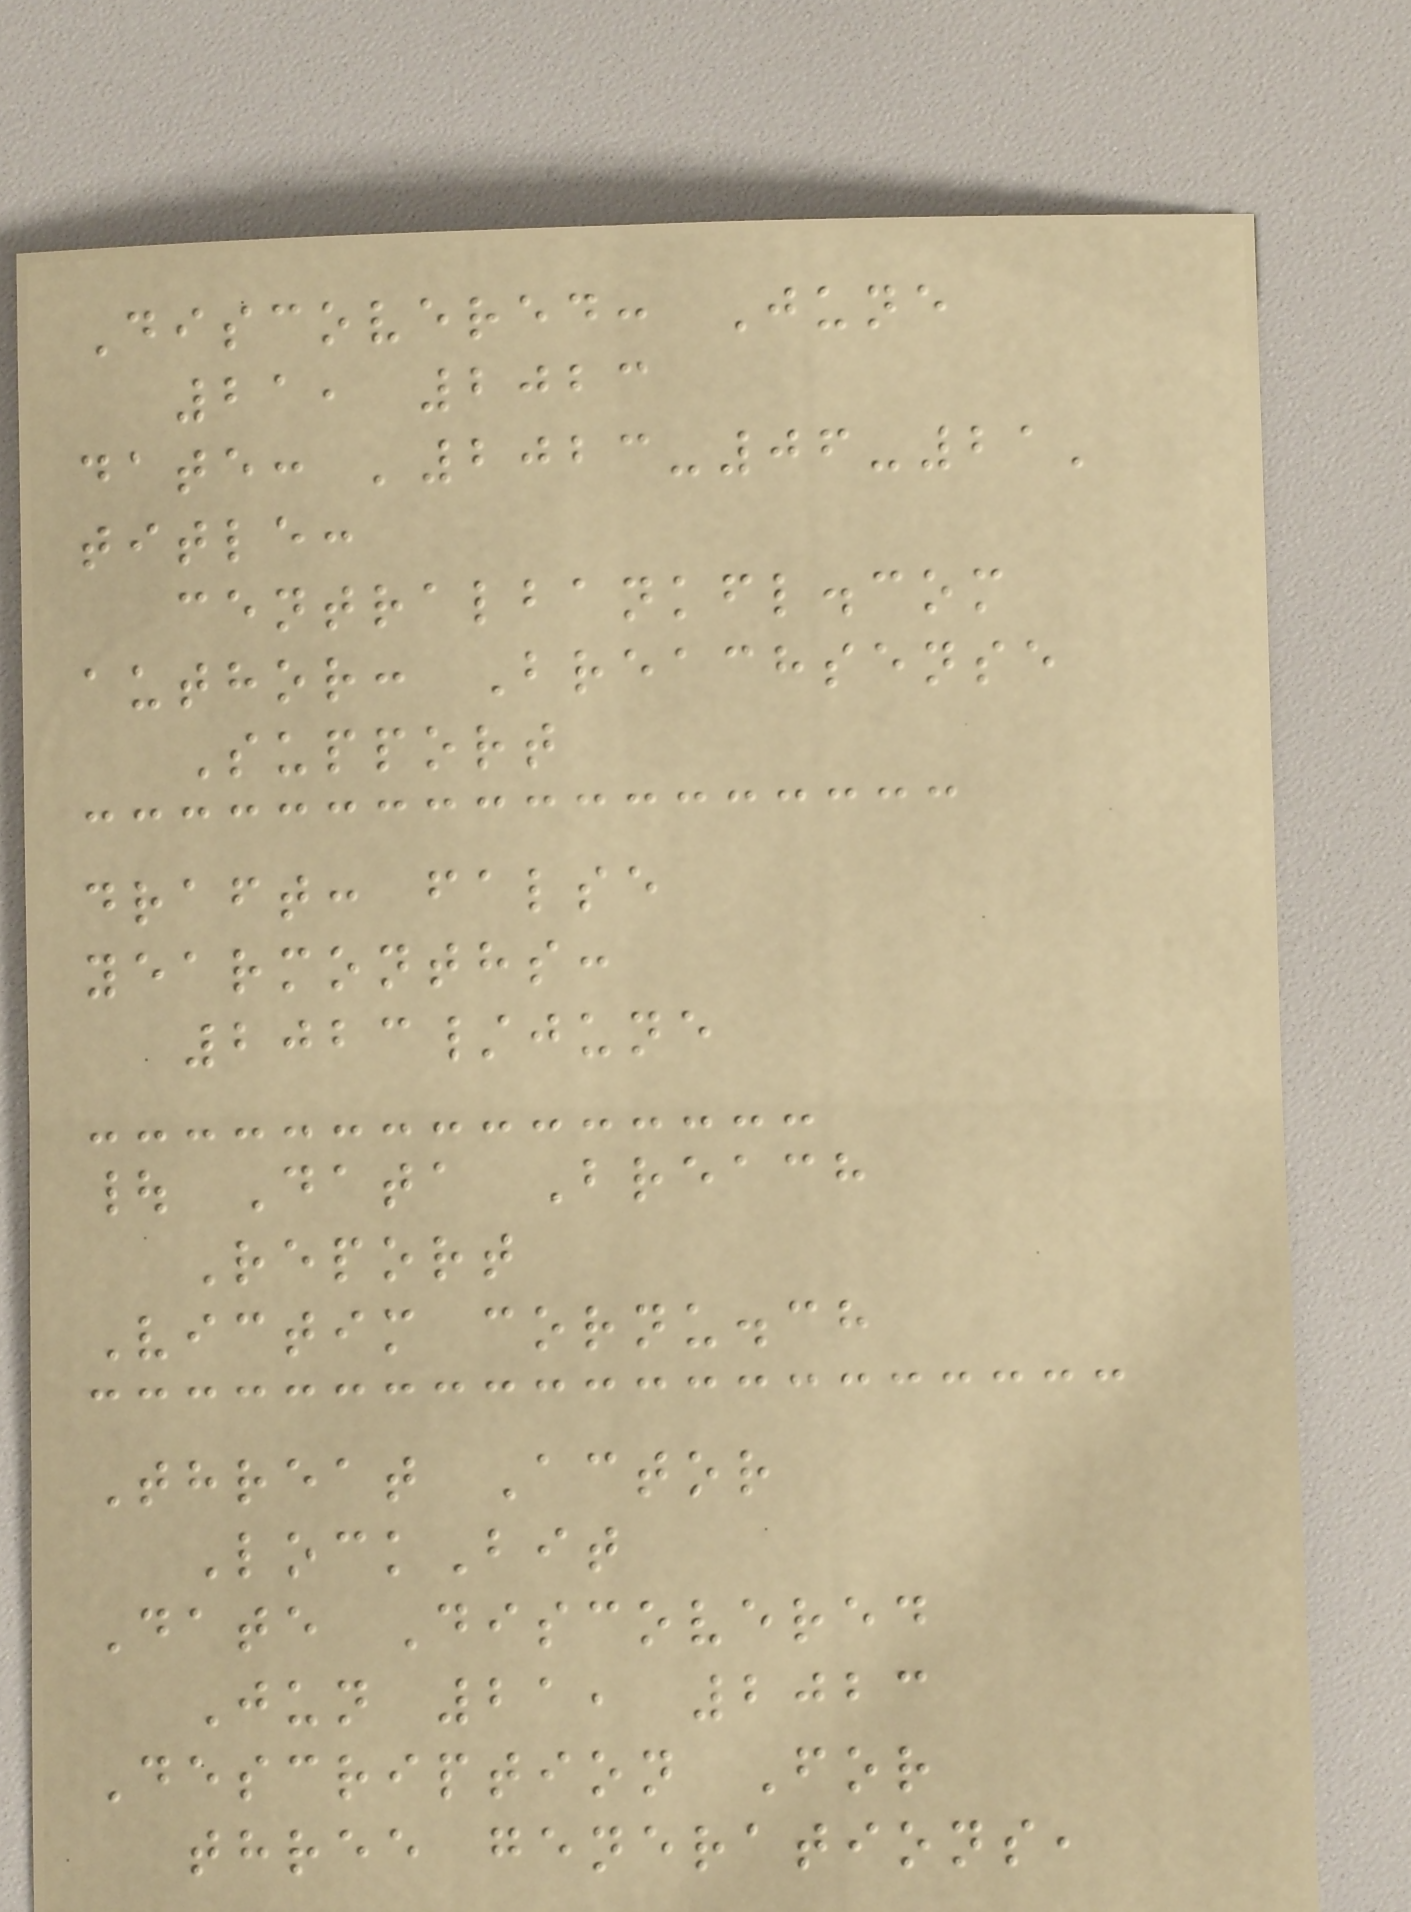Discovered: June
21, 2023
date: '2023-06-21'
title:
centralbankfl.com
author: Breachsense
Support
draft: false
yearmonths:
2023/june
| Data Breach
Report
Victim cornu.ch
Threat Actor
LockBit
Date Discovered
Jun 21, 2023
Description For
three generations,
